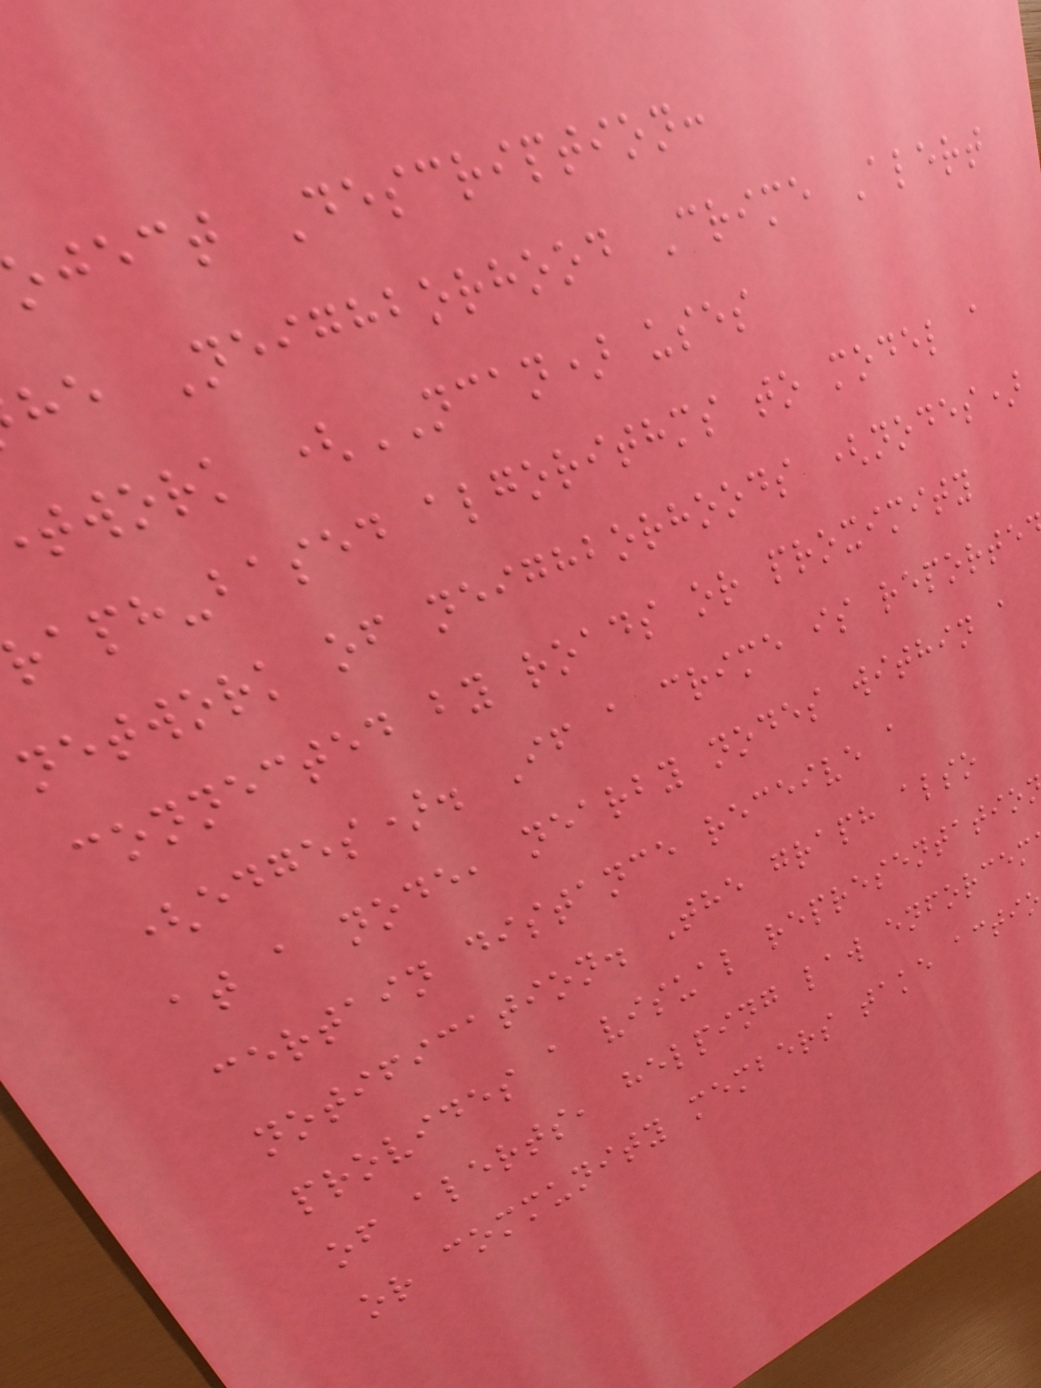ject Description:
he Neighborhood Crime Alert
twork (NCAN) uses
raph-based algorithms to model a
network of neighborhoods (nodes)
connected by roads or proximity
(edges). If a crime is reporte
at a node, nearby nodes within a
certain distance receive a
notification. The graph also
provides a visual representatio
of alerts, helping law enforcem
or community members take acti
